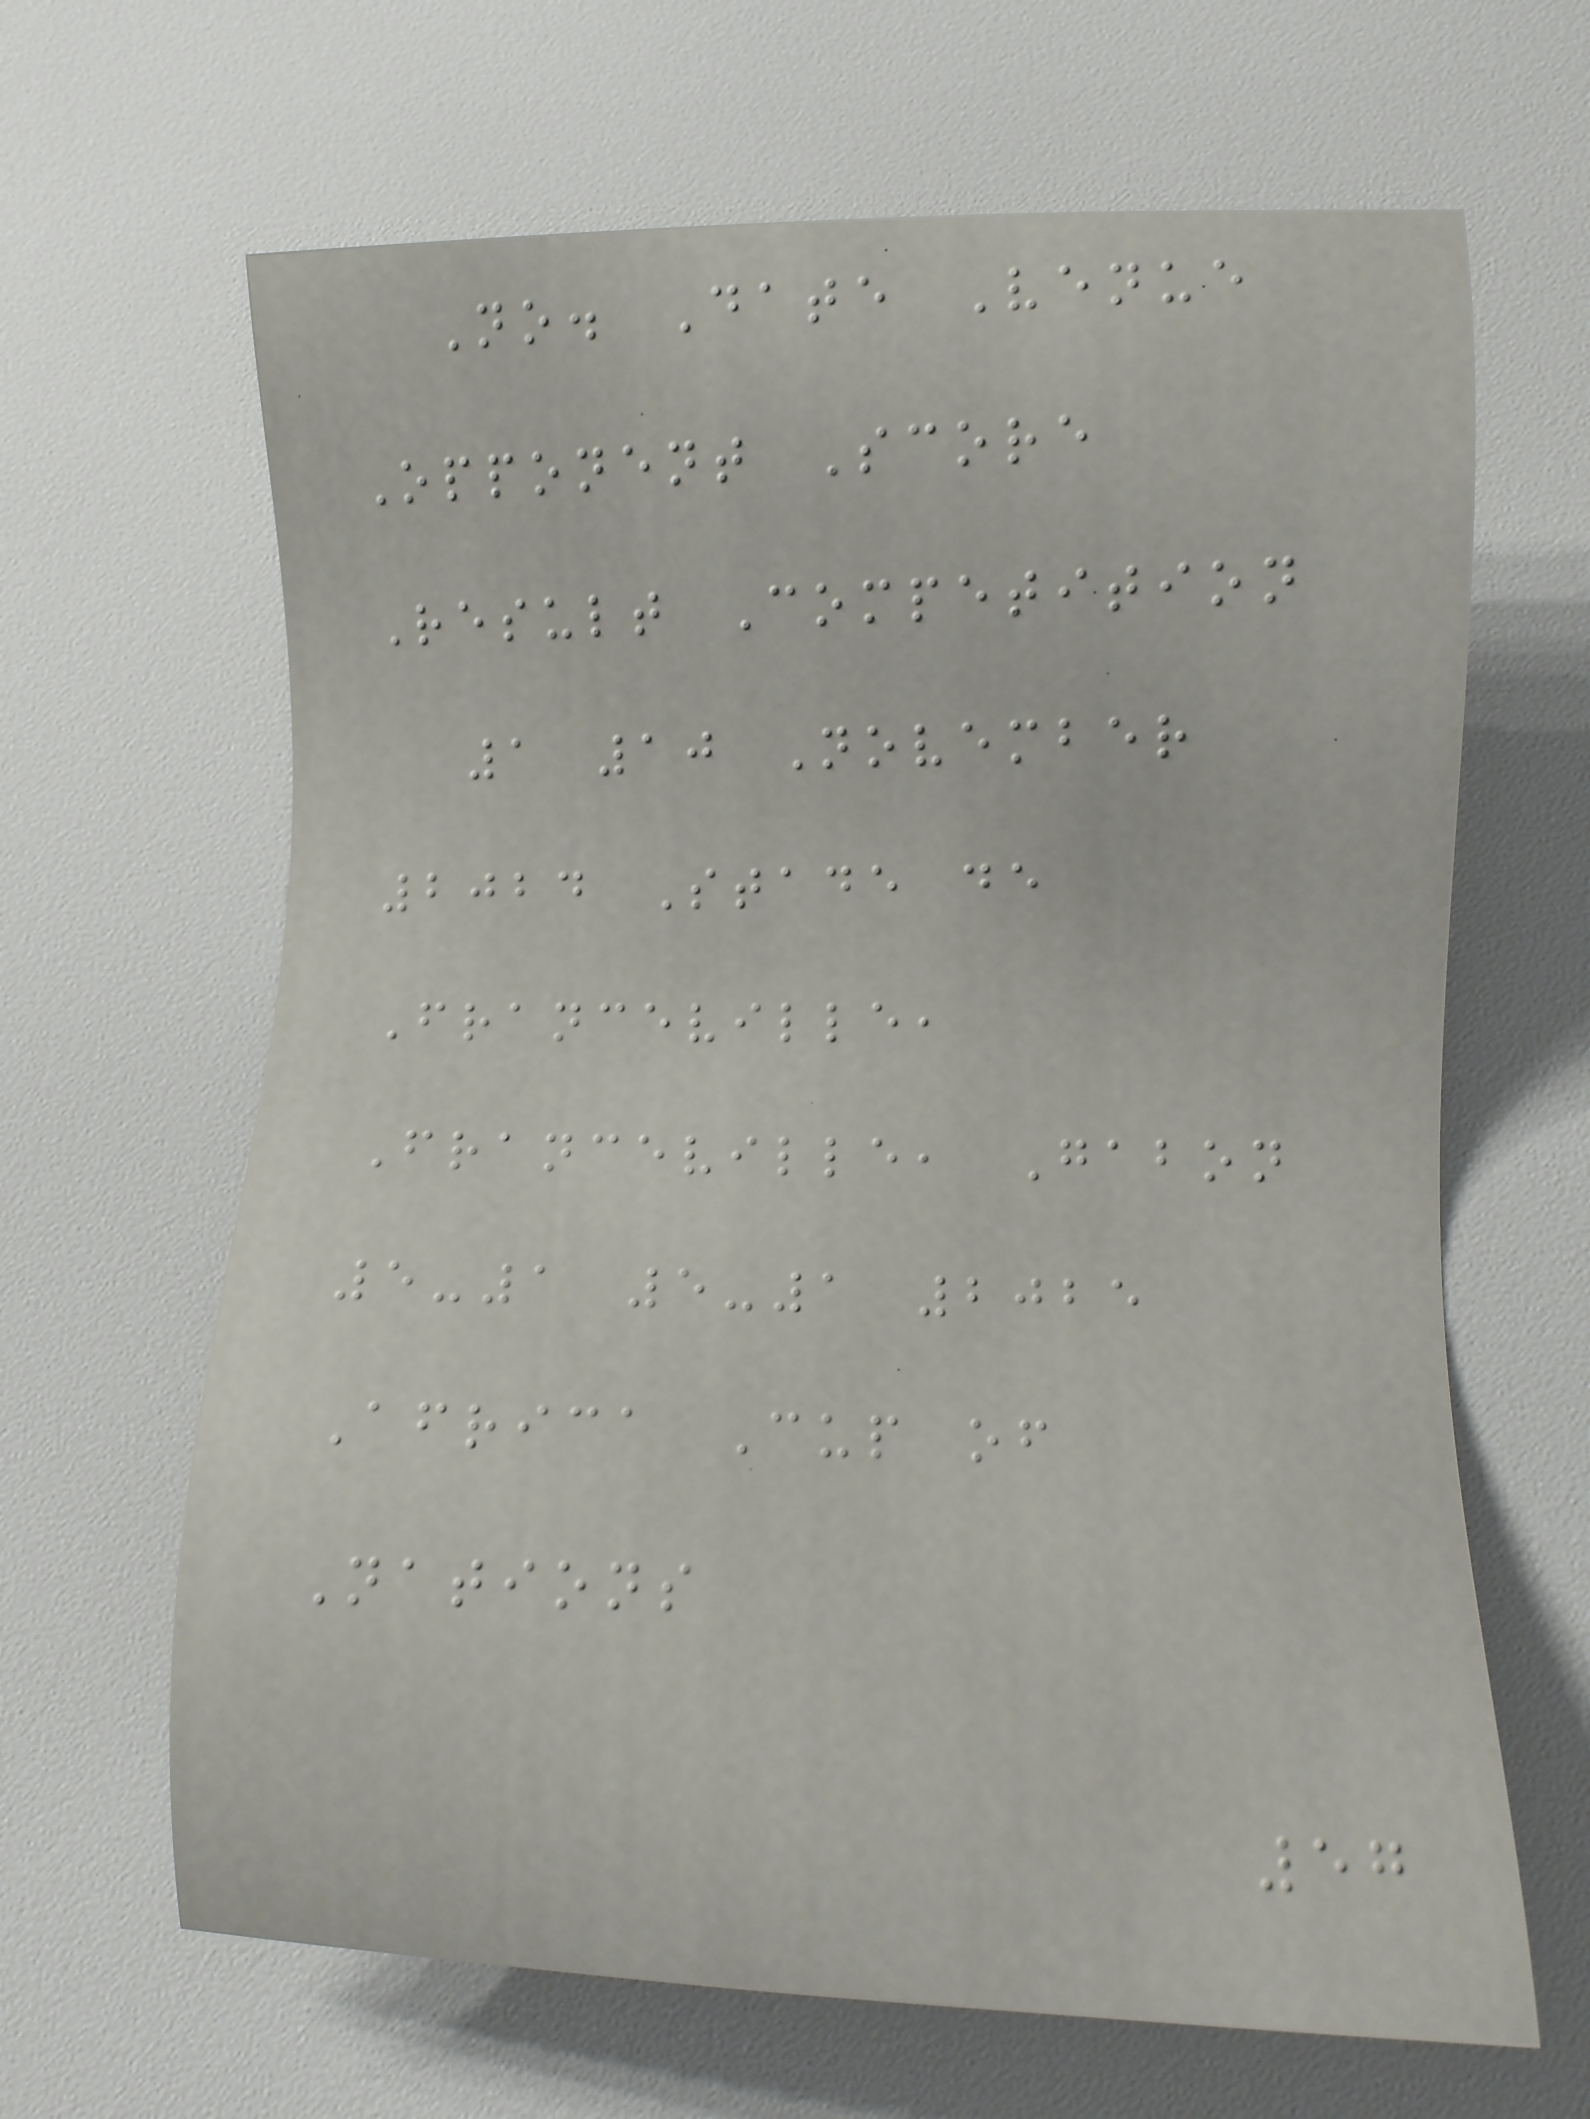No. Date Venue
Opponent Score
Result Competition
1 10 November
2024 Stade de
Franceville,
Franceville, Gabon
5-1 5-1 2025
Africa Cup of
Nations
57
